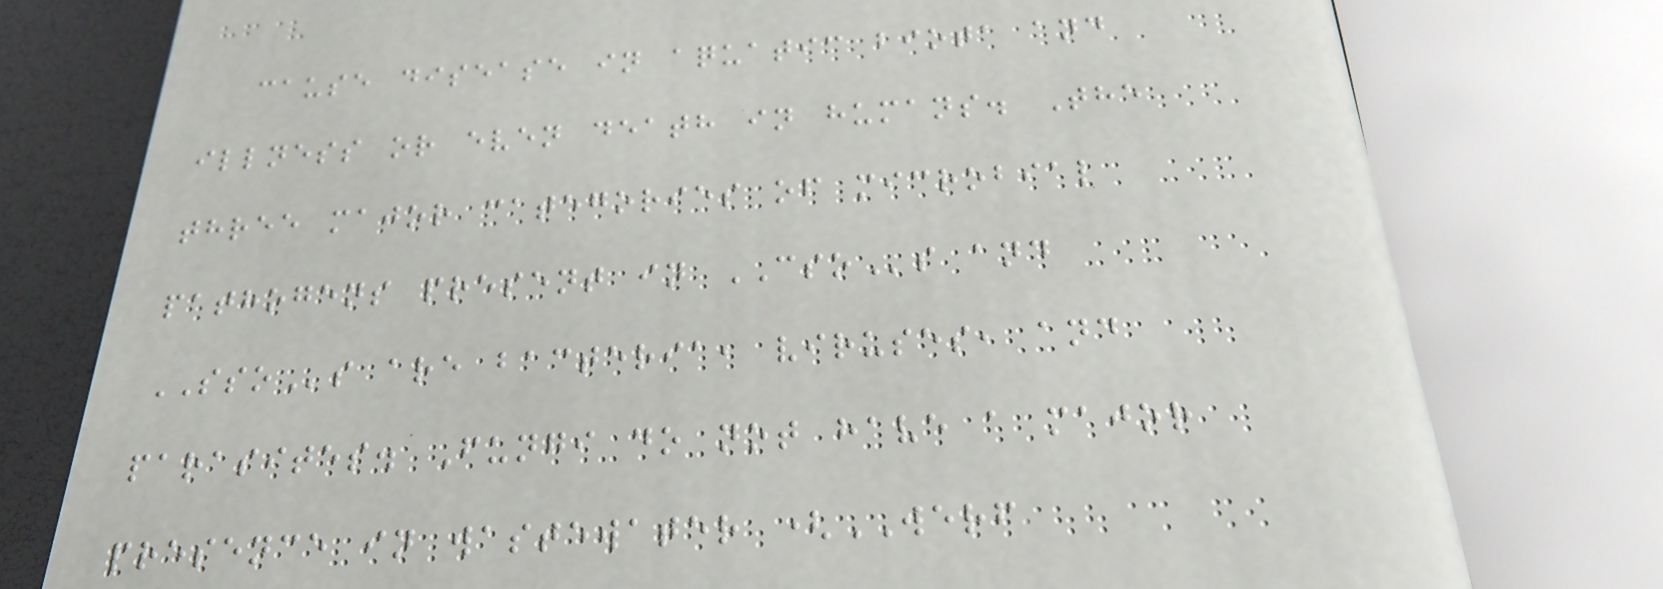cause disease in aquatic biota and
illness or even death in humans. The
three major categories of microbial
pathogens present in CSOs and
SSOs are bacteria, viruses, and
parasites. Fungi do not have a major
presence in wastewater (WERF
